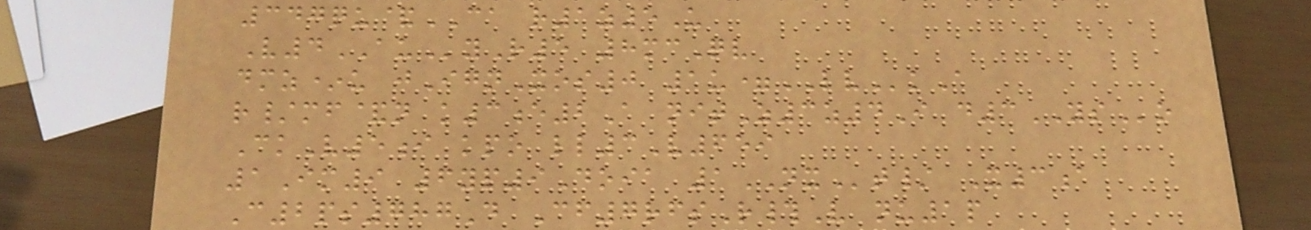347qu&CA r1z5U
V4AUyR5 8mcQv
dmz*u jIgnXos0 1u=LVkA
r/mf&n k3e2A nitZ3z4I d3YSo
CkV5i kpo ll3V659
1Im9 6yp9Doia 1NXt/ X3a
C2ps787D Cf7rfsR#V nu1p
